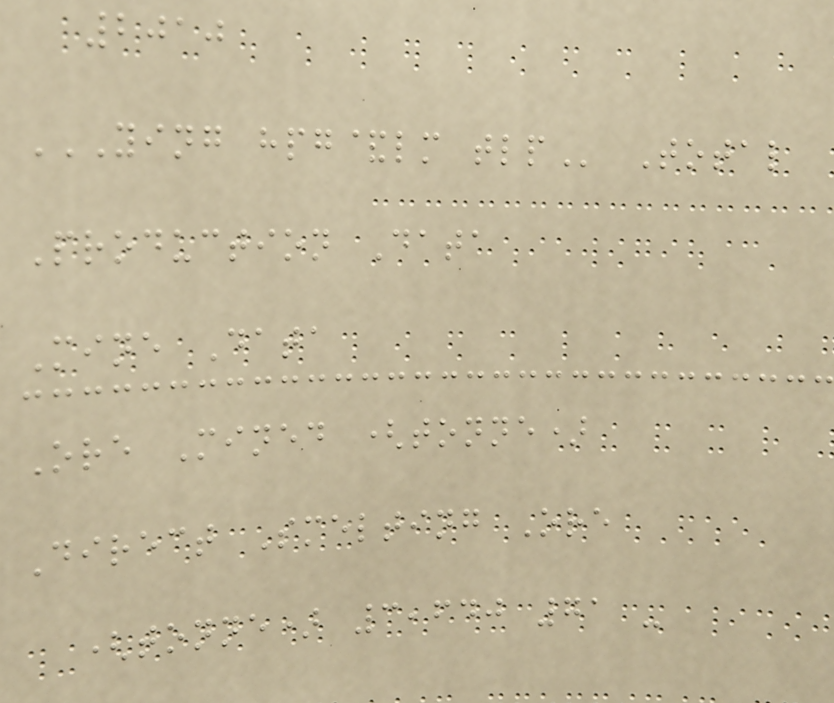2010
YING HPG&LM TLP Total
Production Data
Mine Data
Ore Mined (tonne)
Direct Smelting Ore
(tonne) 3,640 71 -
